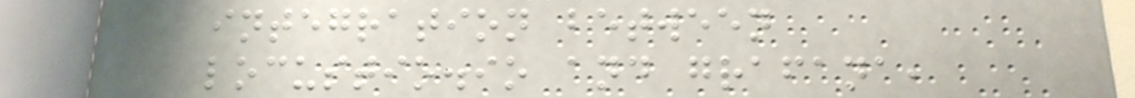integration between
locustio.io and grafana,
